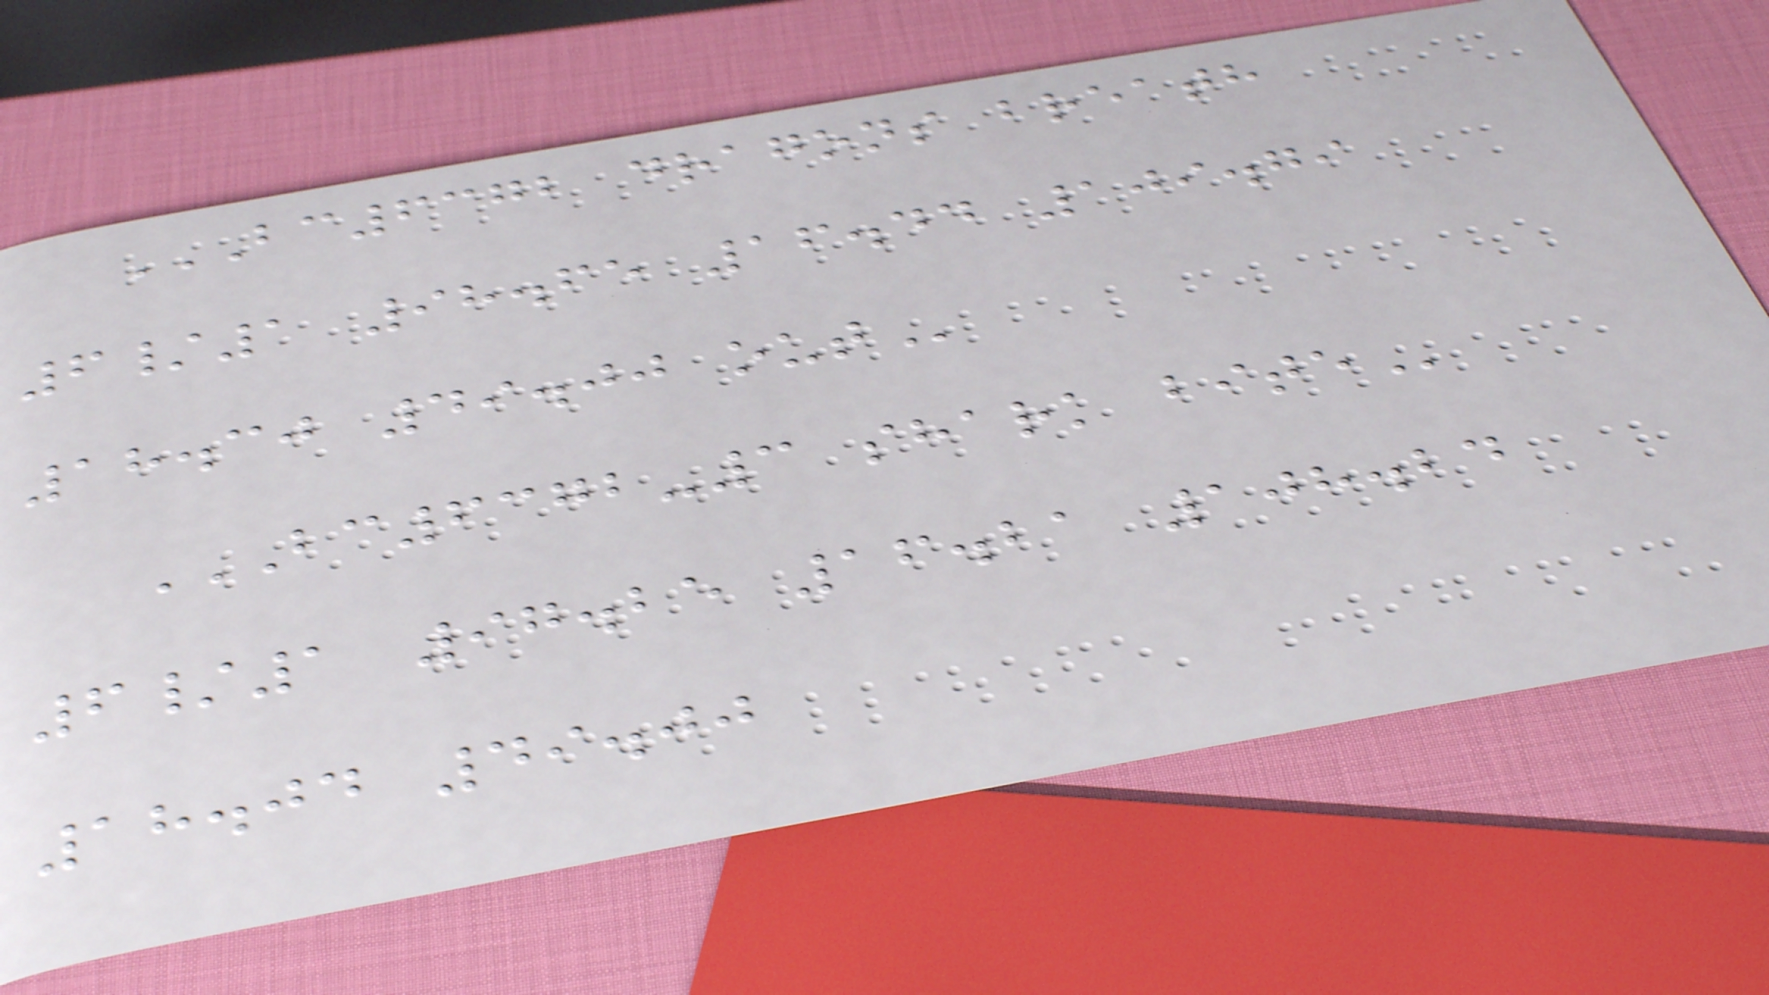BC6372 DRAGONS BREATH
6/1 98.65 16.44 109.79
18.30 49.00 OUT
BC6372-3 SHARK BITE
6/1 97.25 16.21 108.24
18.04 49.00
